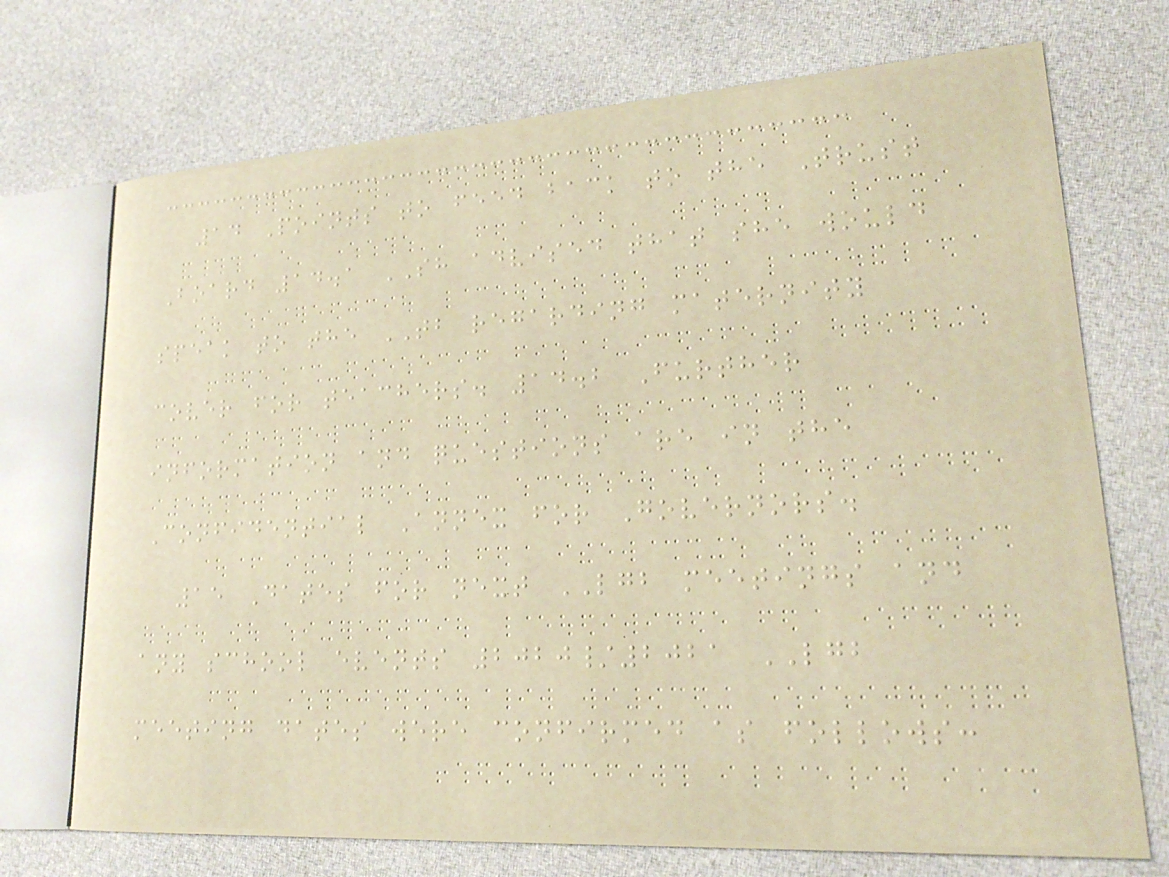14 Points to feed back to the Trust
Board 14.1 SH advised that she would
speak to the TB regarding maternity
cover for teachers. 14.2 Further
information and questions are in the
Confidential Annex for Governors.
15 Dates for next LGB meetings and
any school events 2020/2021 LGB
meeting dates were confirmed as follows:
